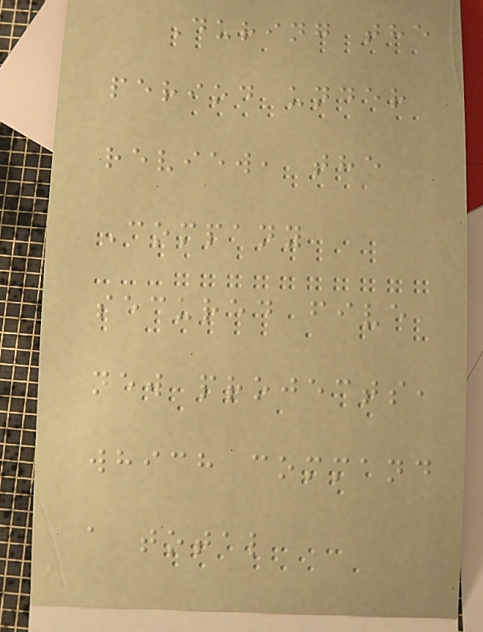During the
period under
review, the
Company
secured five
new projects,
which command
a total
